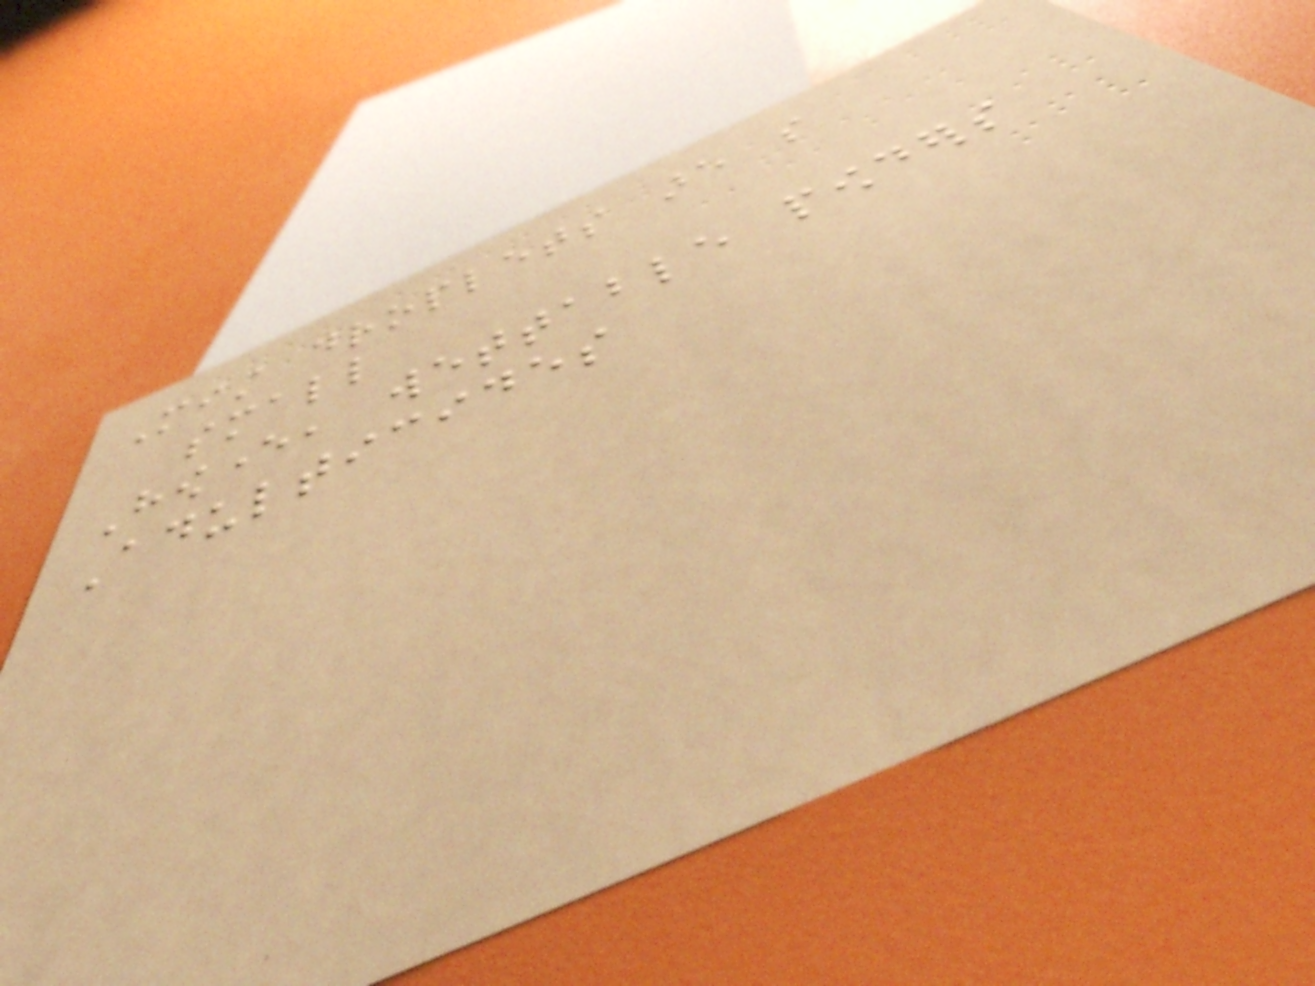Mist droplets are so
small
However, wettable powders
Adulticides
